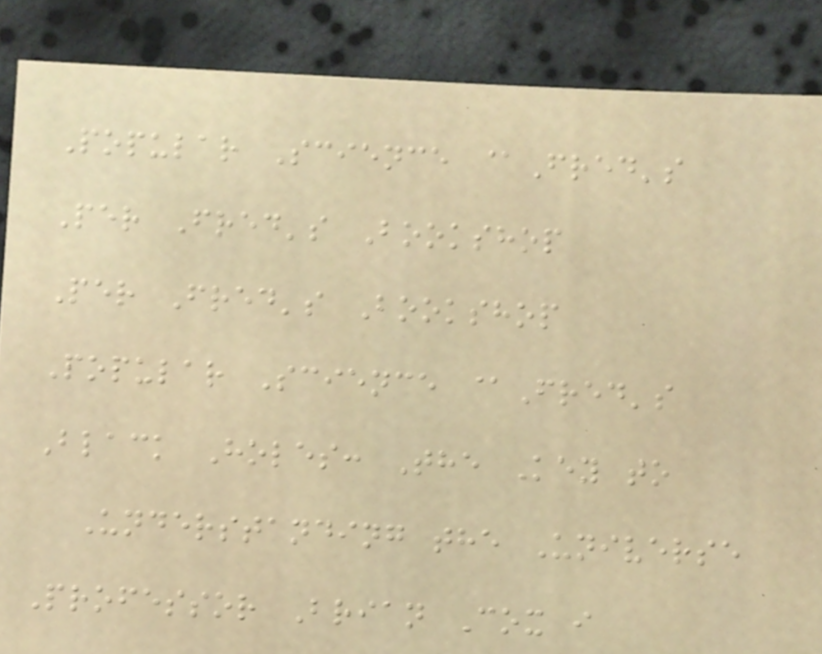Popular Science @Fred's
Per Fred's Bookshop
Per Fred's Bookshop
Popular Science @Fred's
Black Holes: The Key to
Understanding the Universe
Professor Brian Cox i
